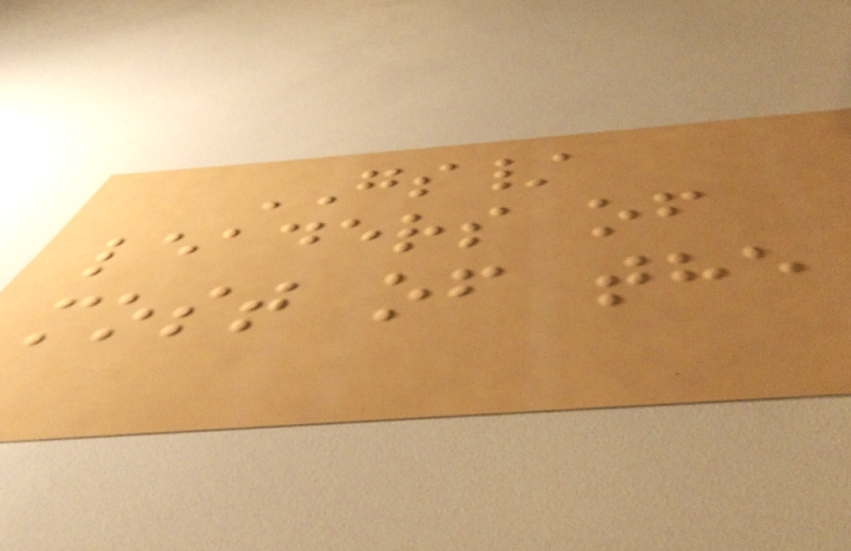GS/
leaders of
most of the
